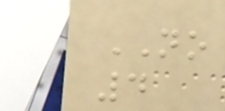NO
4
